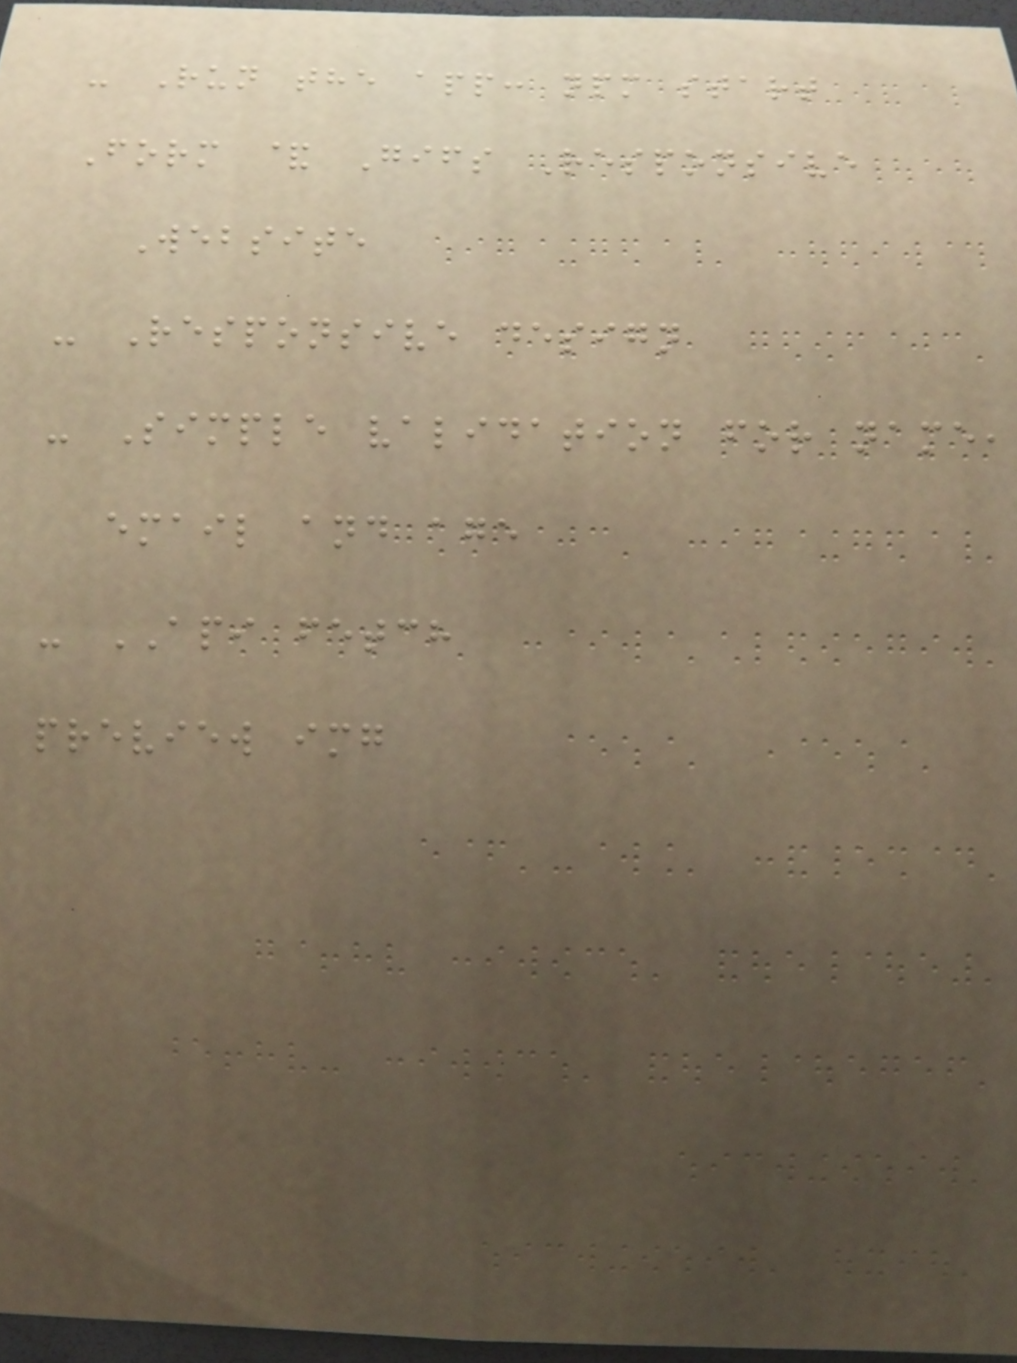- Run the app: npm start
Form & Gifs Responsive
Website
- Responsive design
- Simple validation for name,
email and age
- API fetch
preview img
